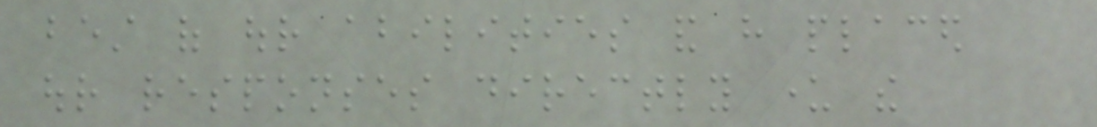best of our abilities and have placed
our responses directly under the
